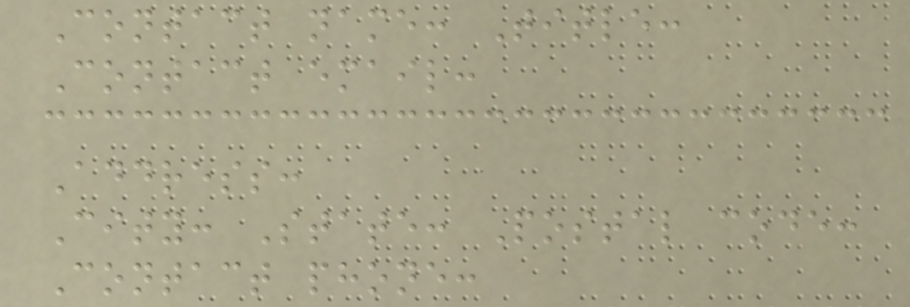Contact name: Title:
Contact email:
Address:
City: State: Postal code:
Contact phone:
